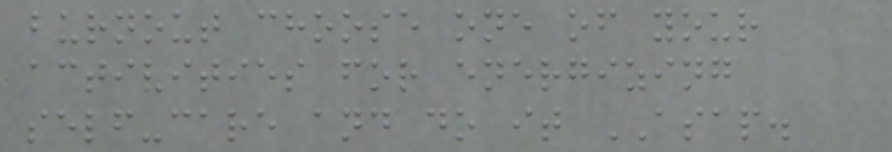burnout choose one of your
activities for energizing
self-care and do it ASAP.
